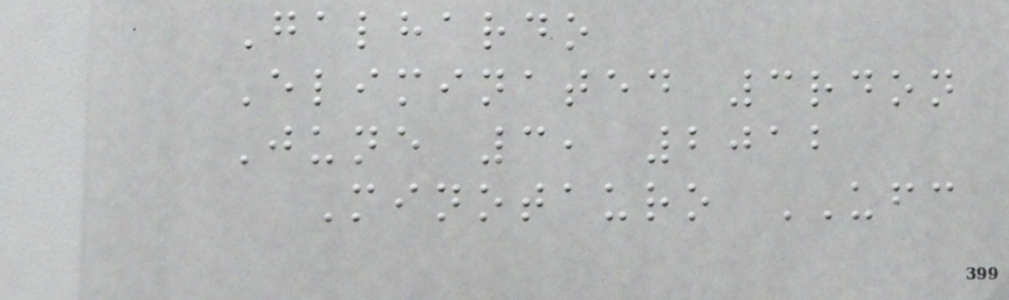Galhardo
Eliminated 3rdon
June 3, 2012
Minotauro UFC
